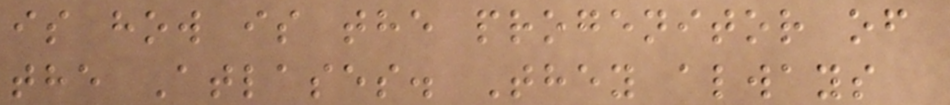is how is the progenitor of
the Atlases. They always
